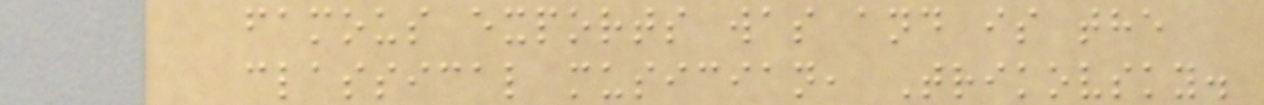famous exports was and is the
classical musician, Trikovsky.
